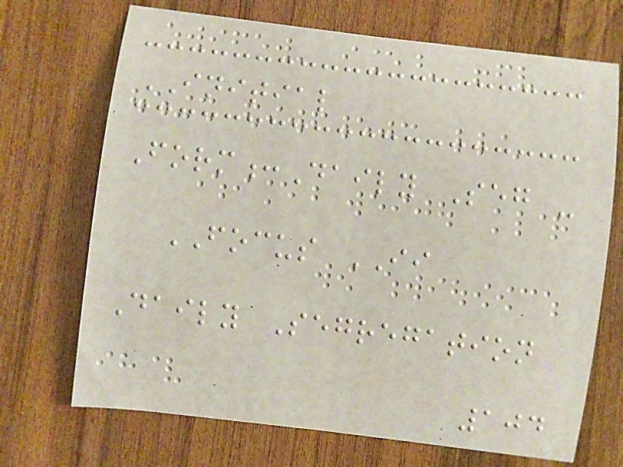INITIAL
Form:Daily Seg -
FOCUS II
Daily Segregation
104
